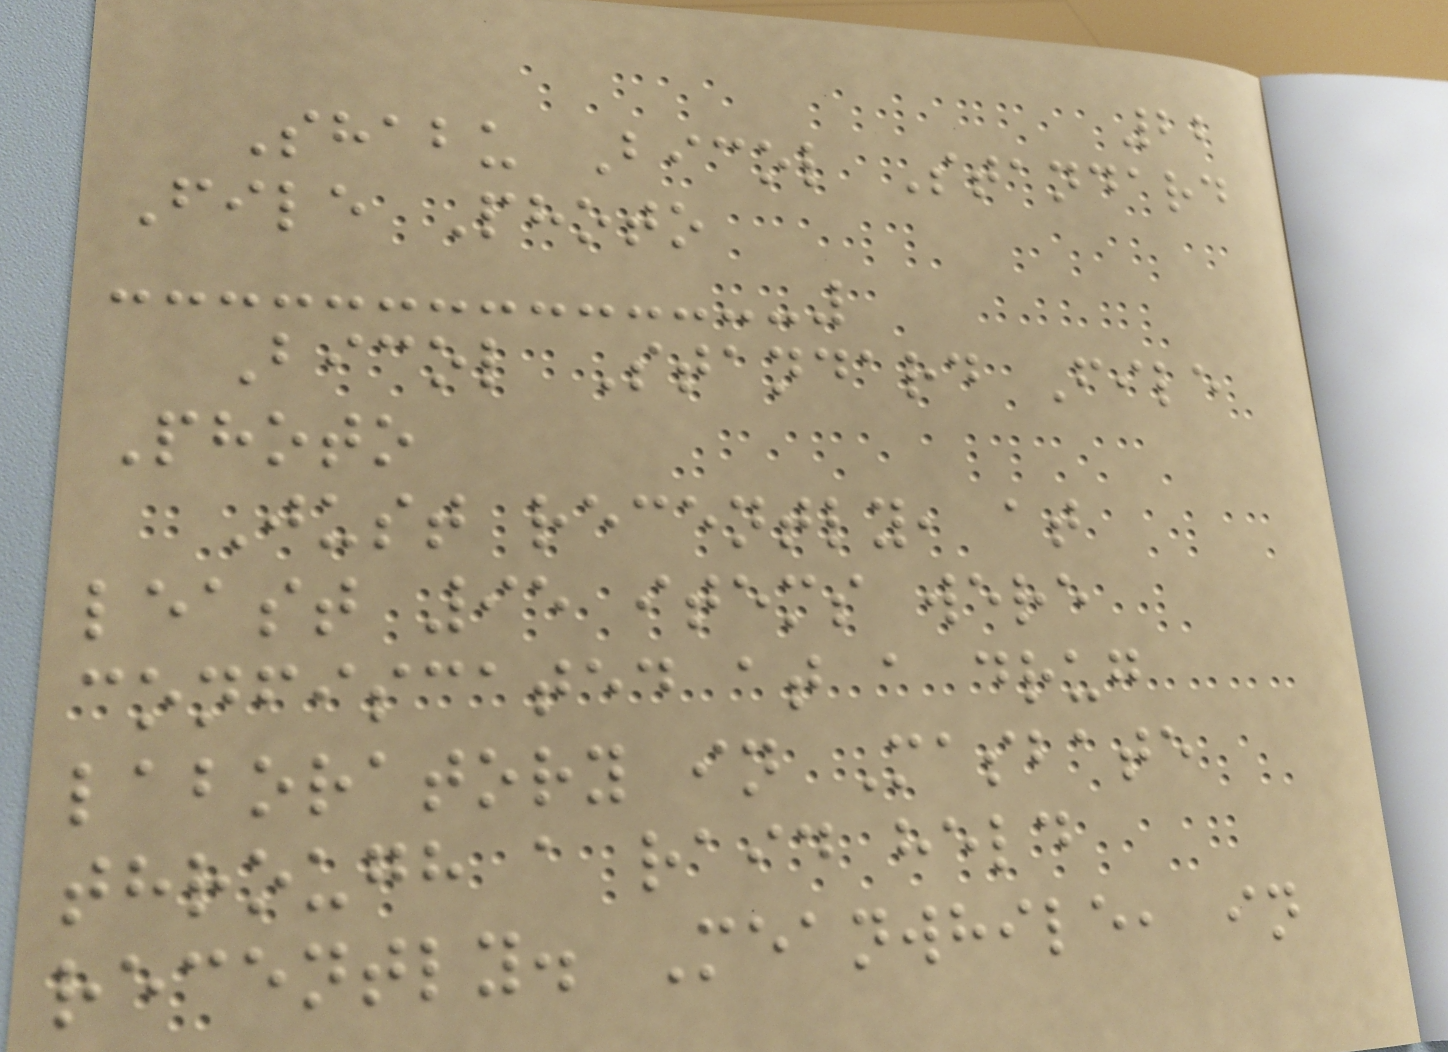22
Shabu Bicol Standard
File Photo
Bicol Standard File
Photo
Just recently, at
least 95 items were
confiscated at a drug
laboratory in Masbate
through a raid held
recently. Meanwhile, in
